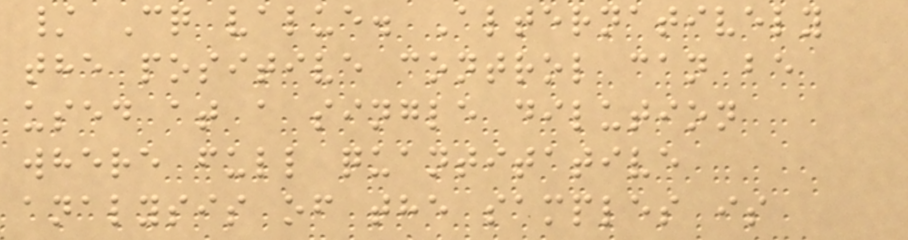/ Cq value. Alternatively
the positive control can be
used at a single dilution
where full quantitative
analysis of the samples is
